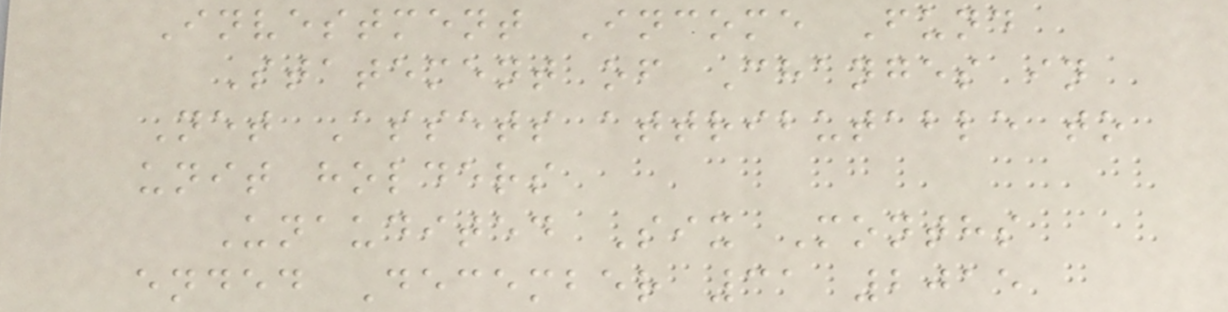Investment Income Fund
Statement of Changes in
Net Assets attributable to
unit holders
Unaudited Six Months
ended December 31 2015
